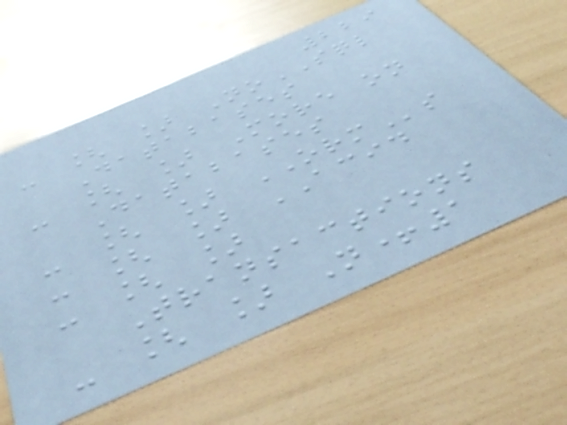229
- [ ] NoSQL
Databases
- [ ] More on
Databases
- [ ] ORMs
- [ ] ACID
- [ ]
Transactions
- [ ] N+1
